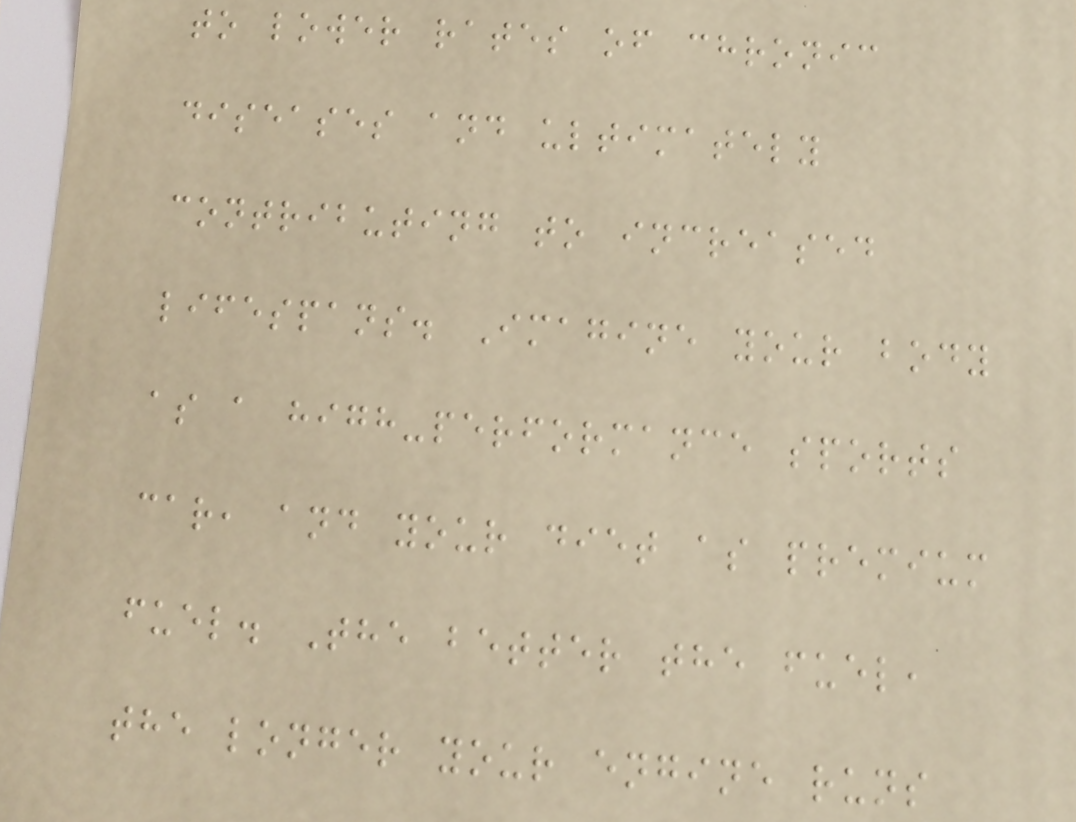to lower rates of chronic
diseases and ultimately
contributing to increased
lifespans. Imagine your body
as a high-performance sports
car, and your diet as premium
fuel. The better the fuel,
the longer your engine runs
